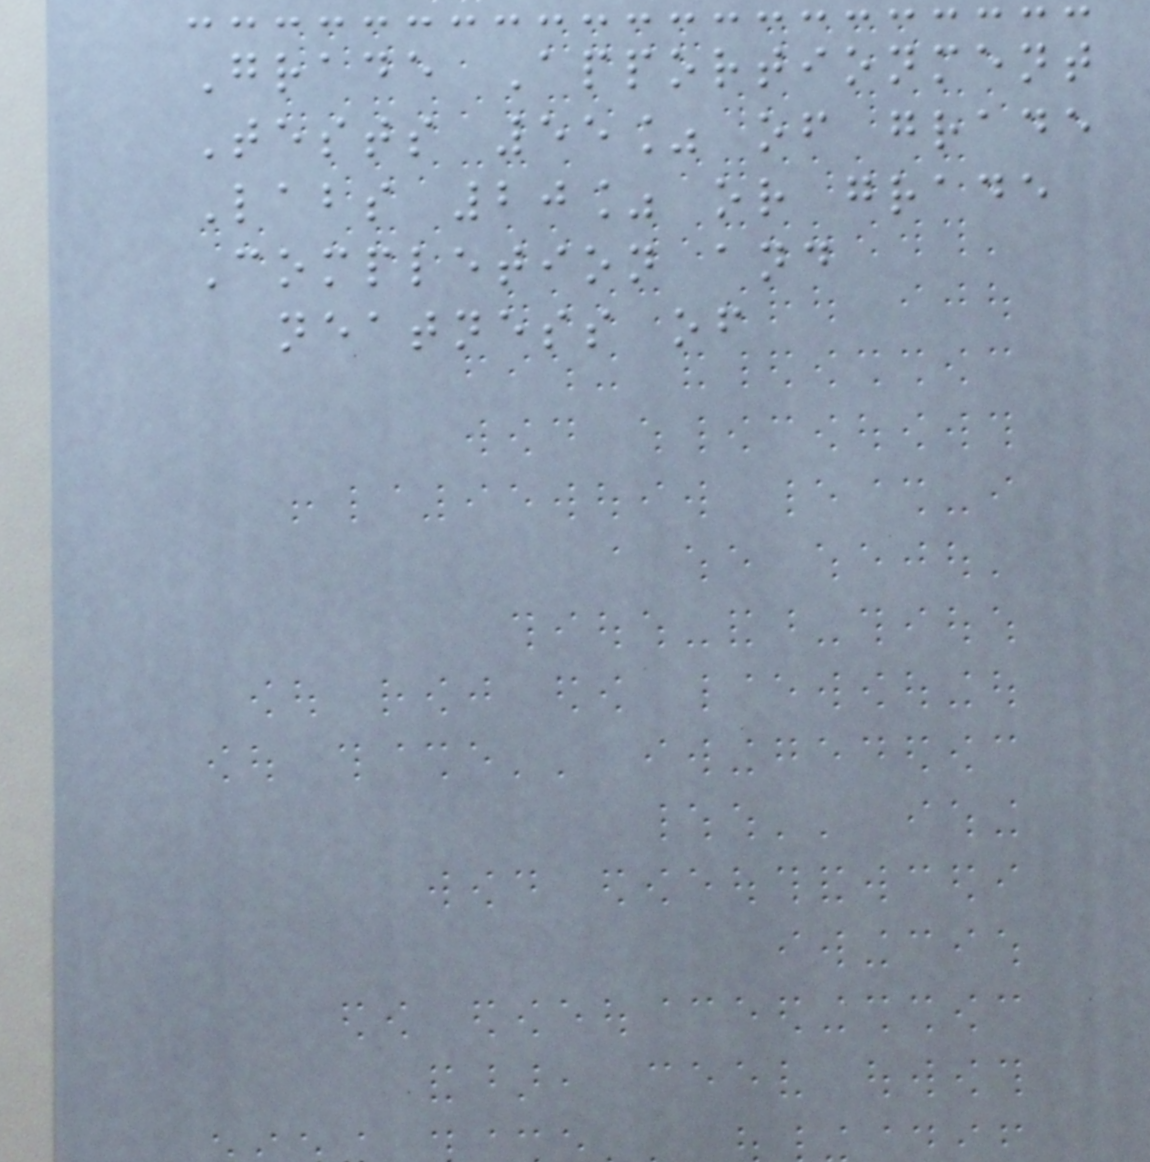Grade Apportionment
Tests 55% of grade
Labs 20% or grade
Completion and
neatness of
